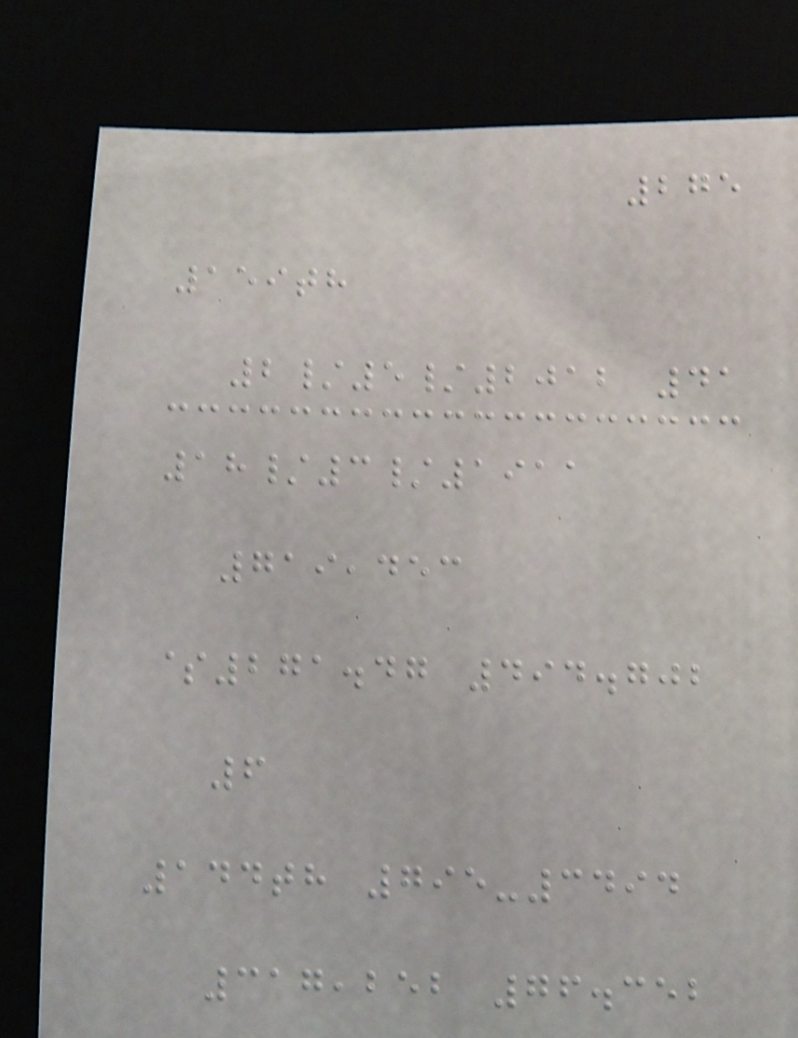275
159th
2/5/2012 41
18/3/1911
719,453
$271.47 494.702
6
144th 795-3494
317,252 76.352
